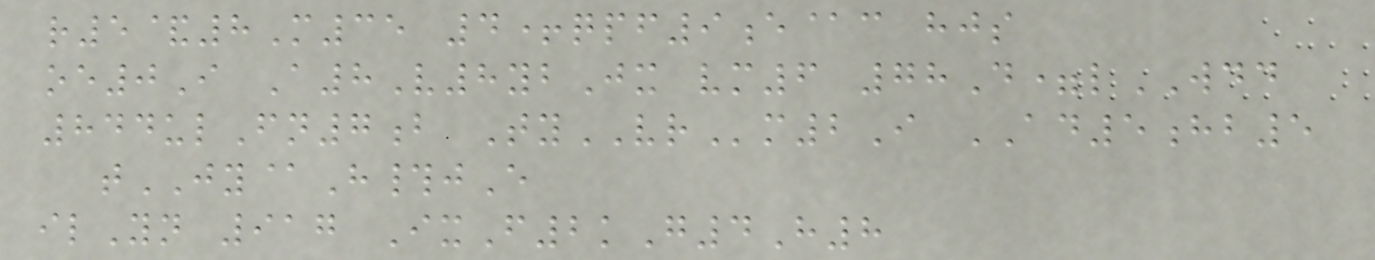r5&8M35 4+qpf9e@c hjs
oe0I A8V8ybJx vm6 78D=lWDD
844ulFn7b TyVRm2I AD5hb5
tJY@H#jE
ilYn 917 IxF2kG4H8
